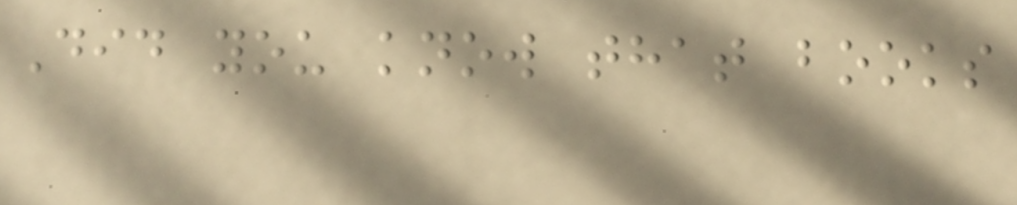Did you know that books
